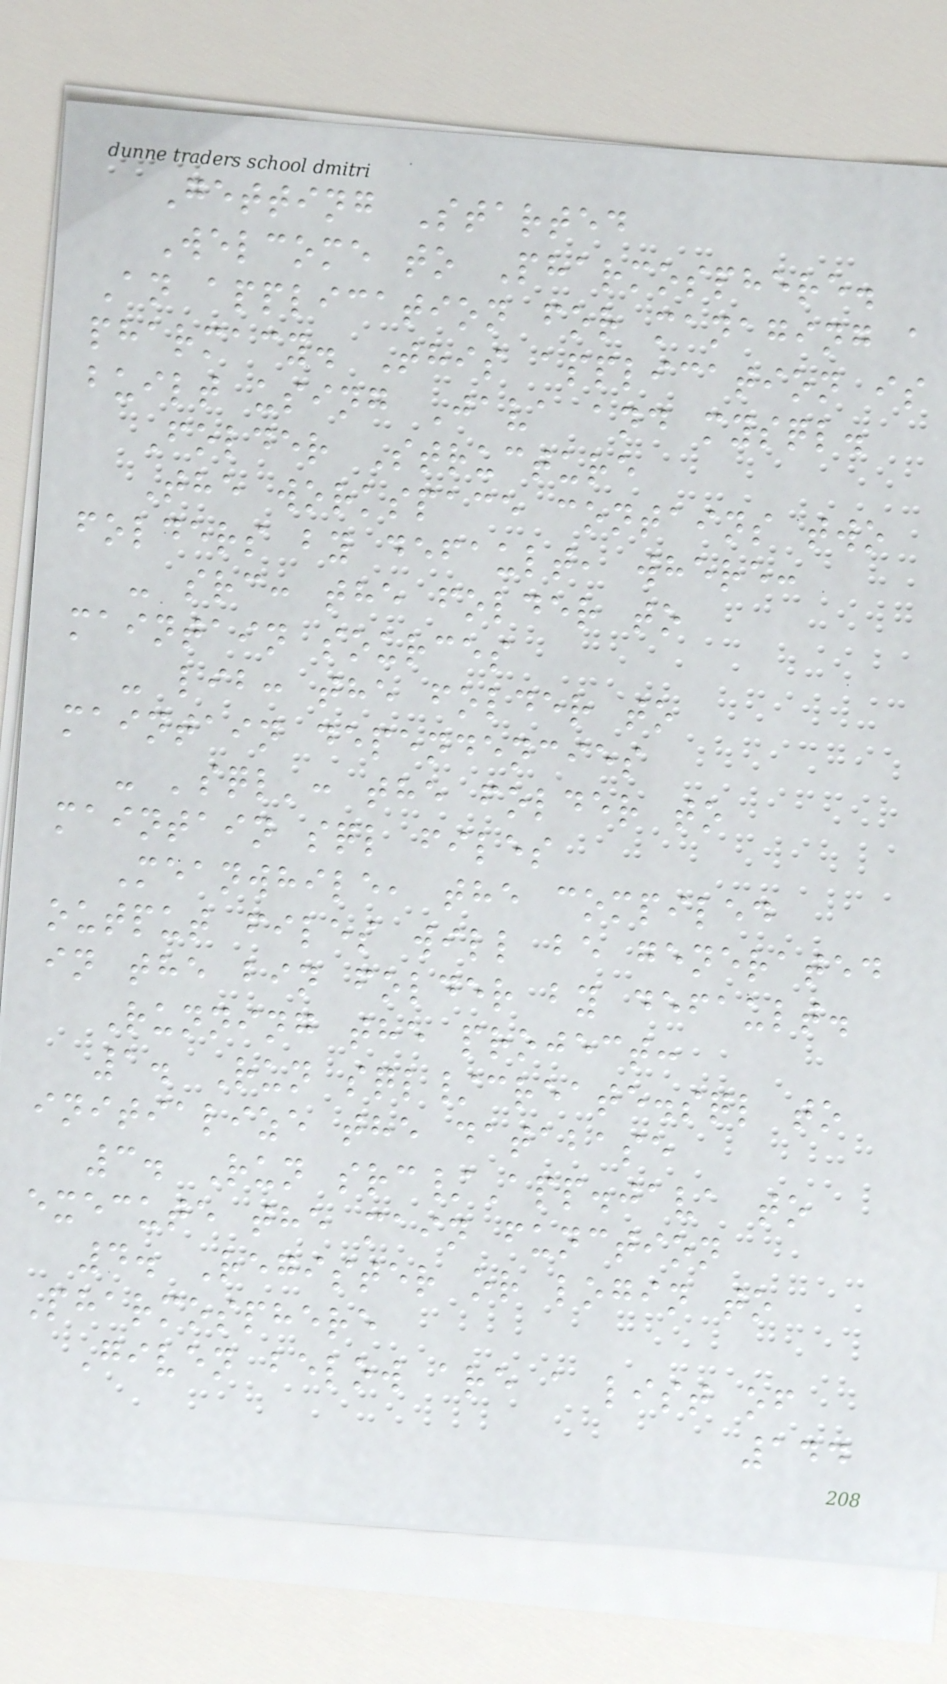Getting Started
Welcome to Pharmosphere.
An application for managing a
pharmacy. This application is
built using Java and mysql.
Folder Structure
The workspace contains two
folders by default, where:
- src: the folder to
maintain sources
- lib: the folder to
maintain dependencies
- 'sql': the folder to
maintain sql files
Meanwhile, the compiled
output files will be generated
in the bin folder by default.
Running the project:
1. Run sql/create.sql to
initialize the database
3. Run src/App.java to
execute the main function
4. Register or login to
Pharmosphere
Given below are a list of
144
